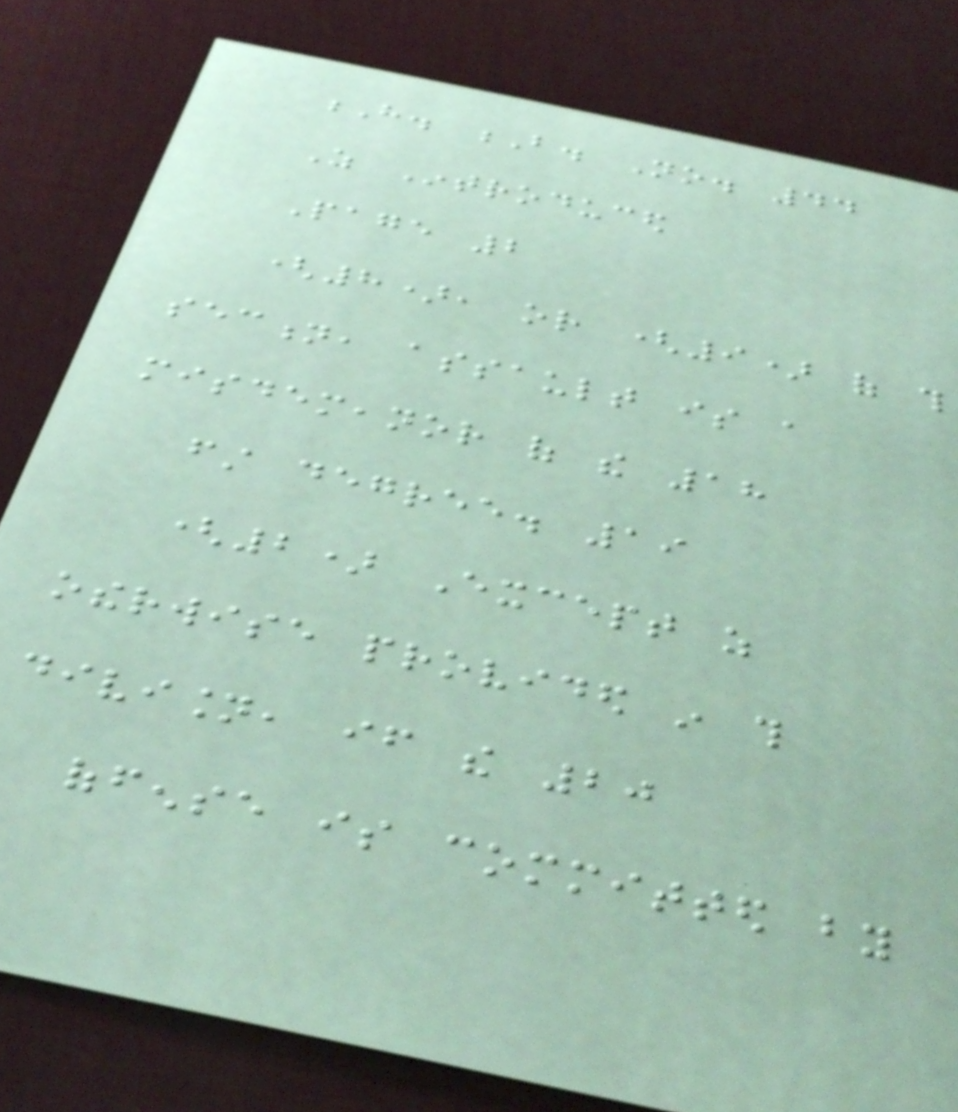H. B. No. 44
As Introduced
Page 2
(8), or (9) of this
section, assault is a
misdemeanor of the 18
first degree. 19
(2) Except as
otherwise provided in this
division, if the 20
offense is committed by
